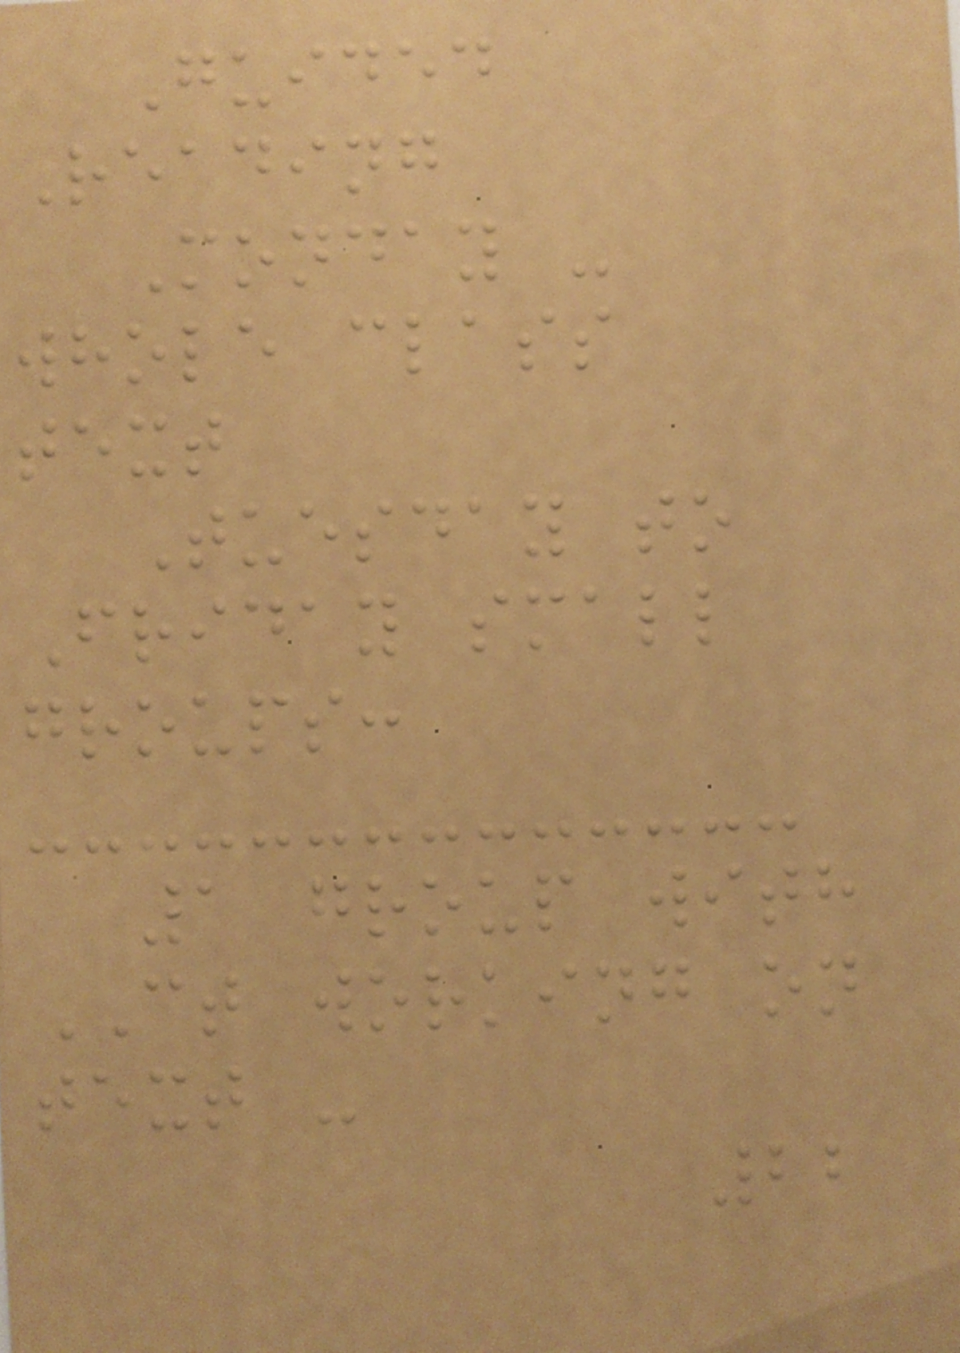Guided
Reading
Monday -
whole class
text
Tuesday to
Friday small
groups:
1 group with
CT working on
text -
22
